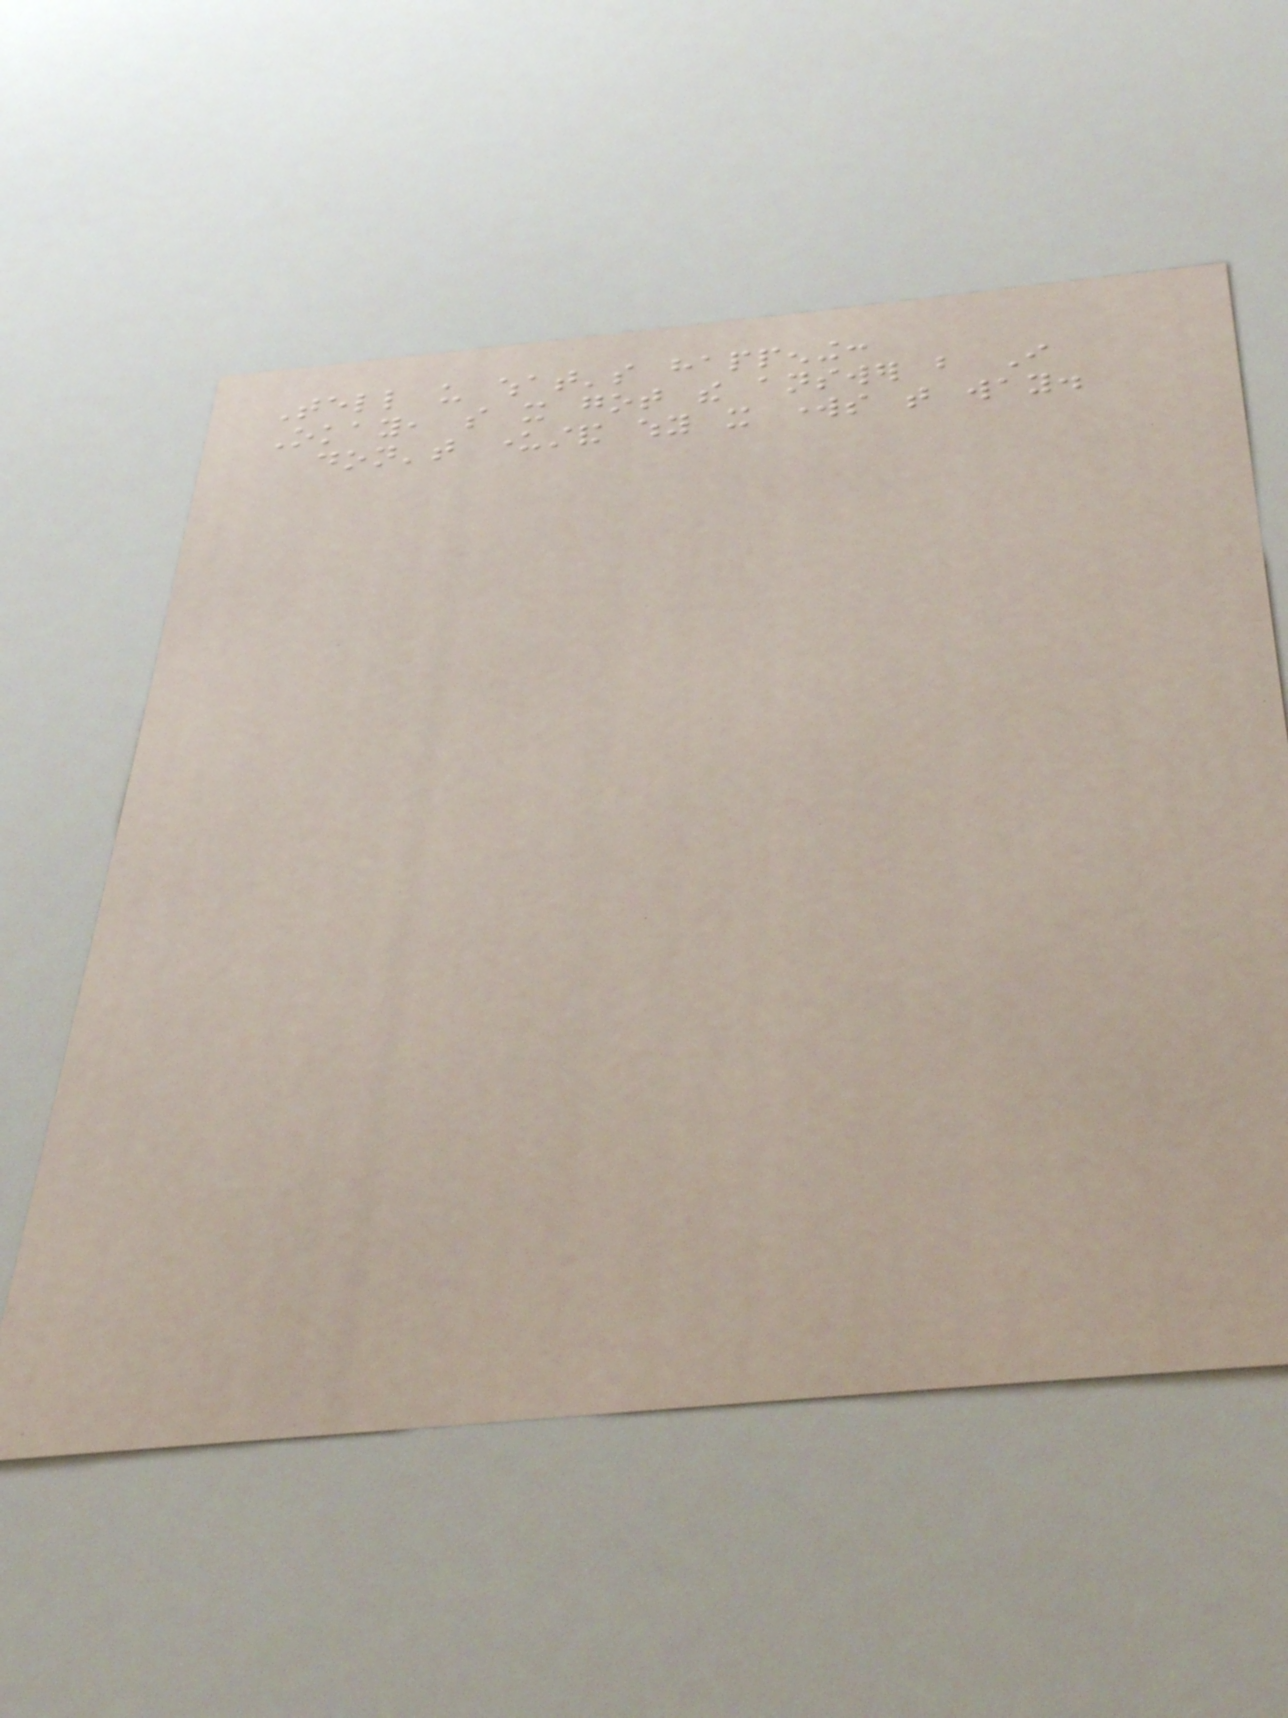Tell us what's happening:
Okay, so it got the answer but I
don't understand why it works that way.
